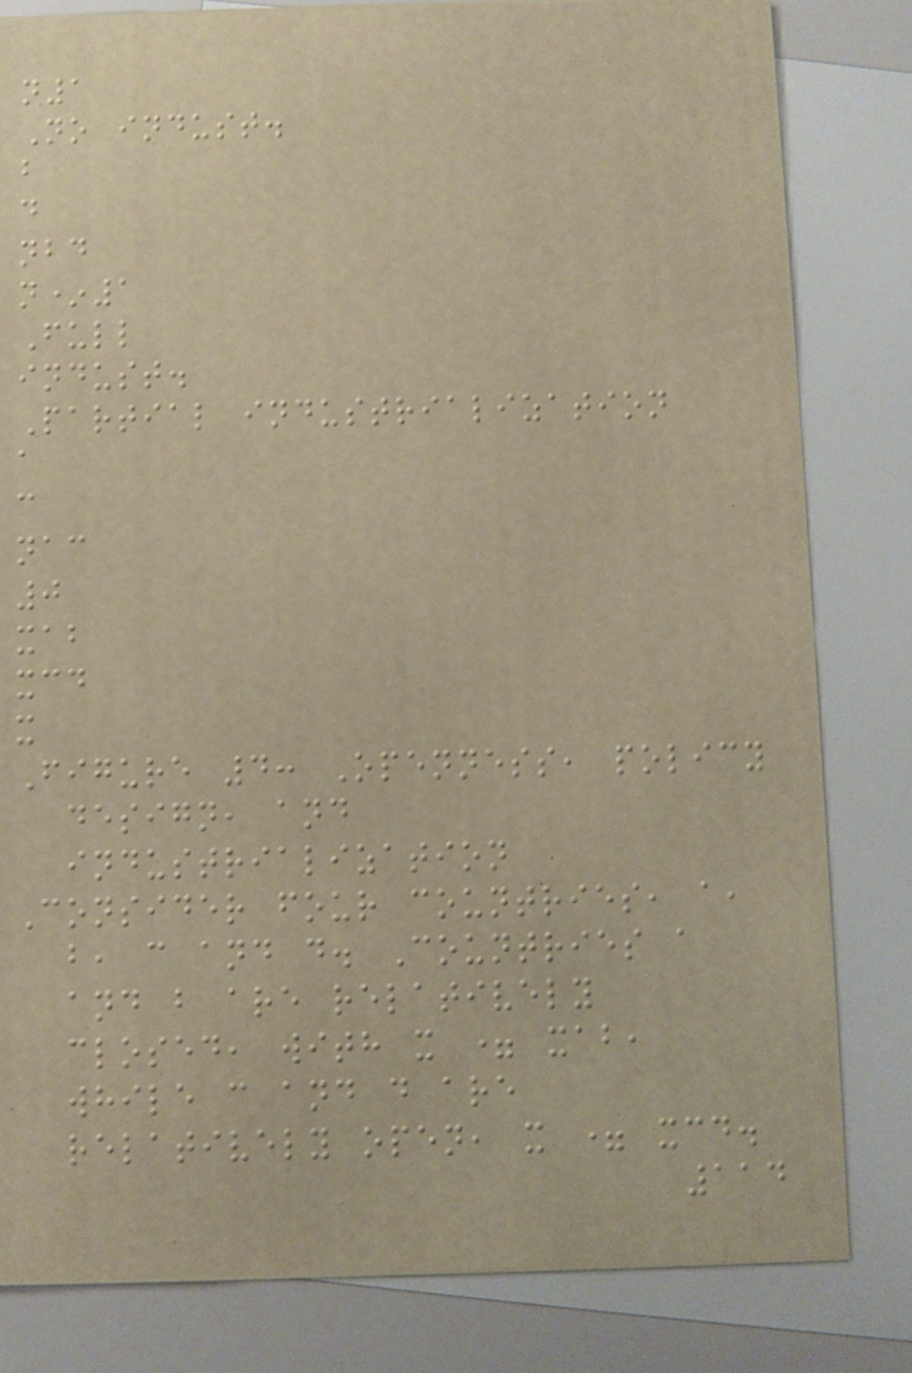n1
No indust.
b
d
nbd
n*1
Full
indust.
Partial industrialization
a
c
nac
0
xab
xcd
x
Figure 4: Openness, policy
design, and
industrialization
Consider four countries, a,
b, c and d. Countries a
and b are relatively
closed, with x = xab,
while c and d are
relatively open, x = xcd.
114
